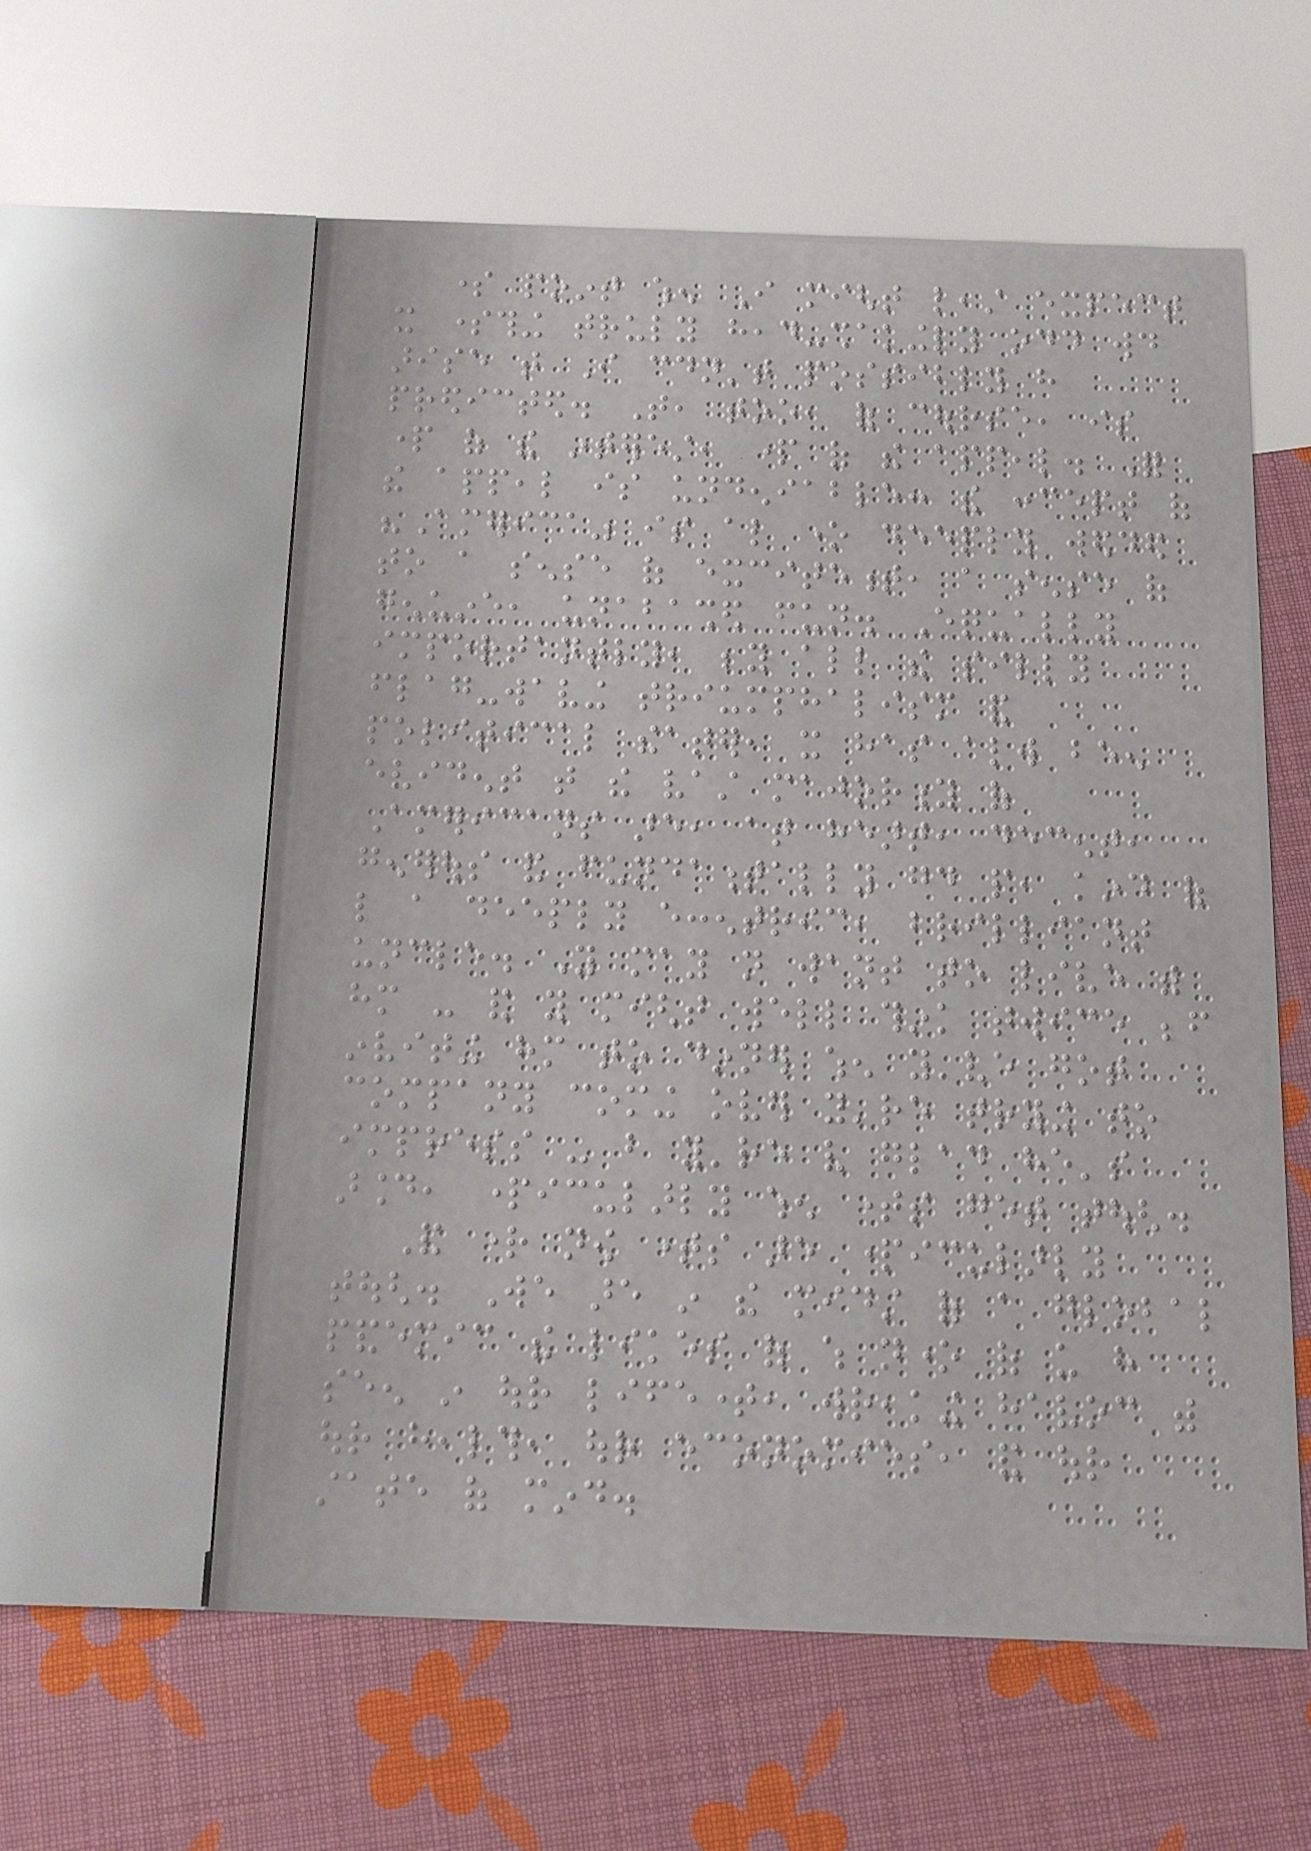some point when I might least expect
it something truly head-shakingly odd would
arise that I couldn't possibly have
predicted. That, too, of course, is
part of the interest, part of the appeal. For
the appeal is undeniable: the concept of
"America" is also one deeply wedded
to a sense of excitement, a sense of
genuine, unabashed fun. Equally
importantly, beyond all the silly
flag-waving triumphalism and
political theater, it has always been
evident that the vast majority of
Americans are, at heart, decent,
generous and fundamentally good people, kind of
like a deeply eccentric, brilliant
uncle. You may not want to live with
him - and you might well think twice before
inviting him to dinner when you've got
company coming over you're trying to
impress - but you're very glad he's
around, particularly when times get tough.
And right now times are particularly
tough. We are in the midst of a global
pandemic the likes of which none of us have
seen in our lifetime, wreaking havoc with
our health, our economies, and our
state of mind.
